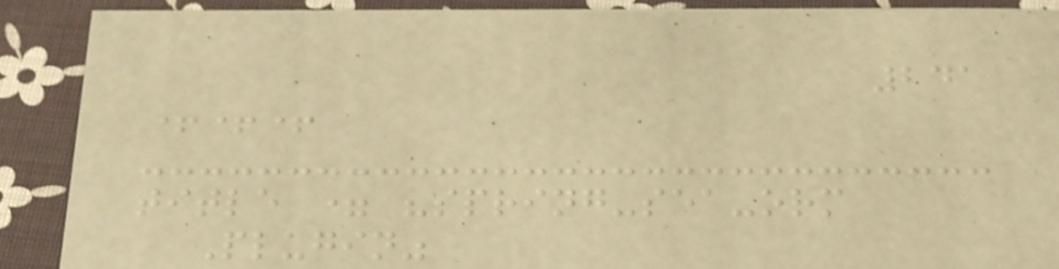241
+++
title = "spring-sea-orm
Plugin"
